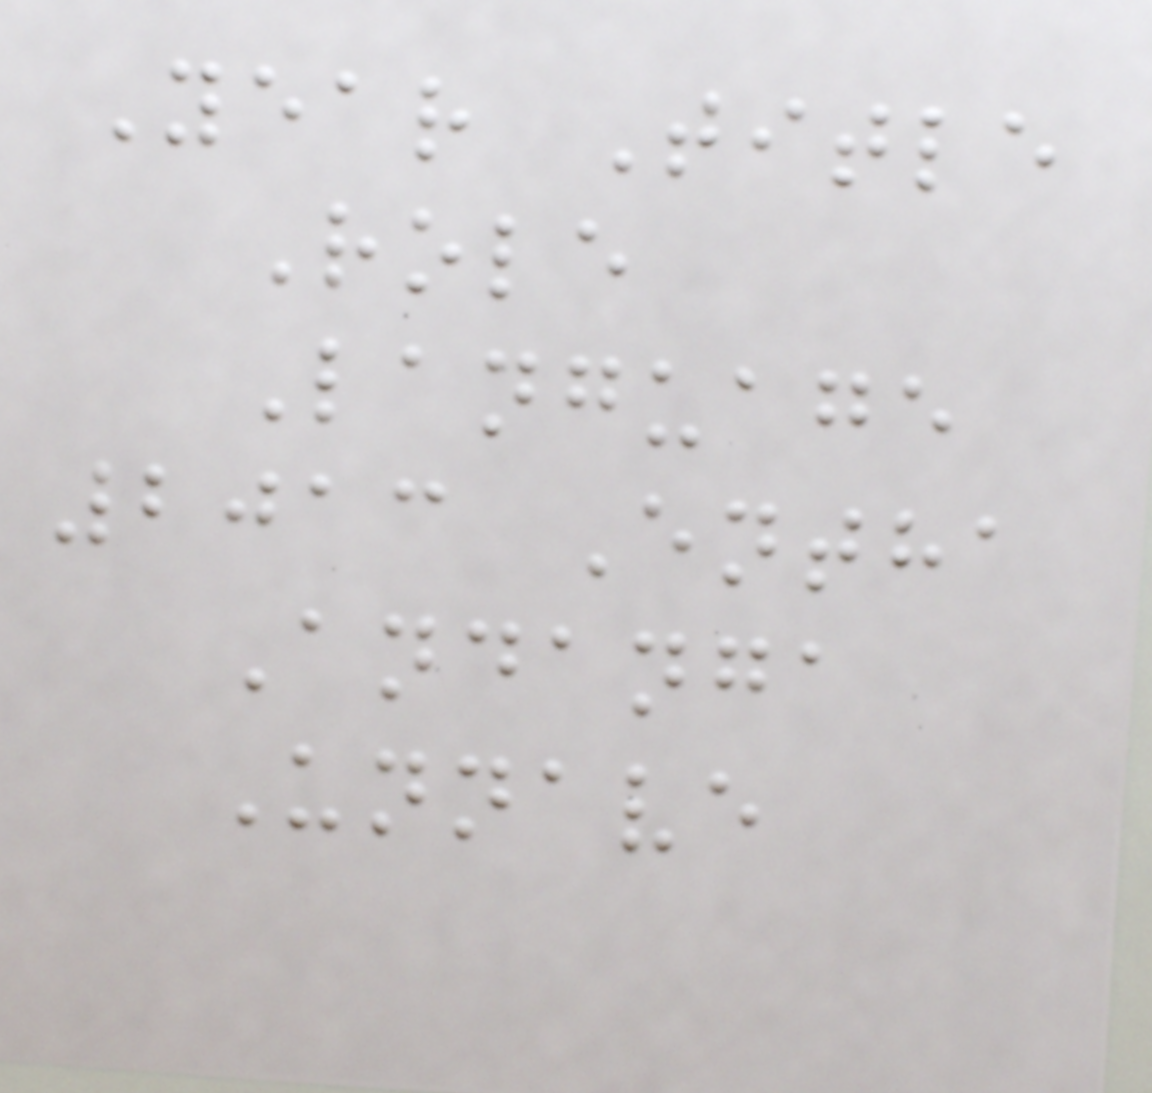Year Title
Role
Language
2013 Entha
Andanga
Unnave
